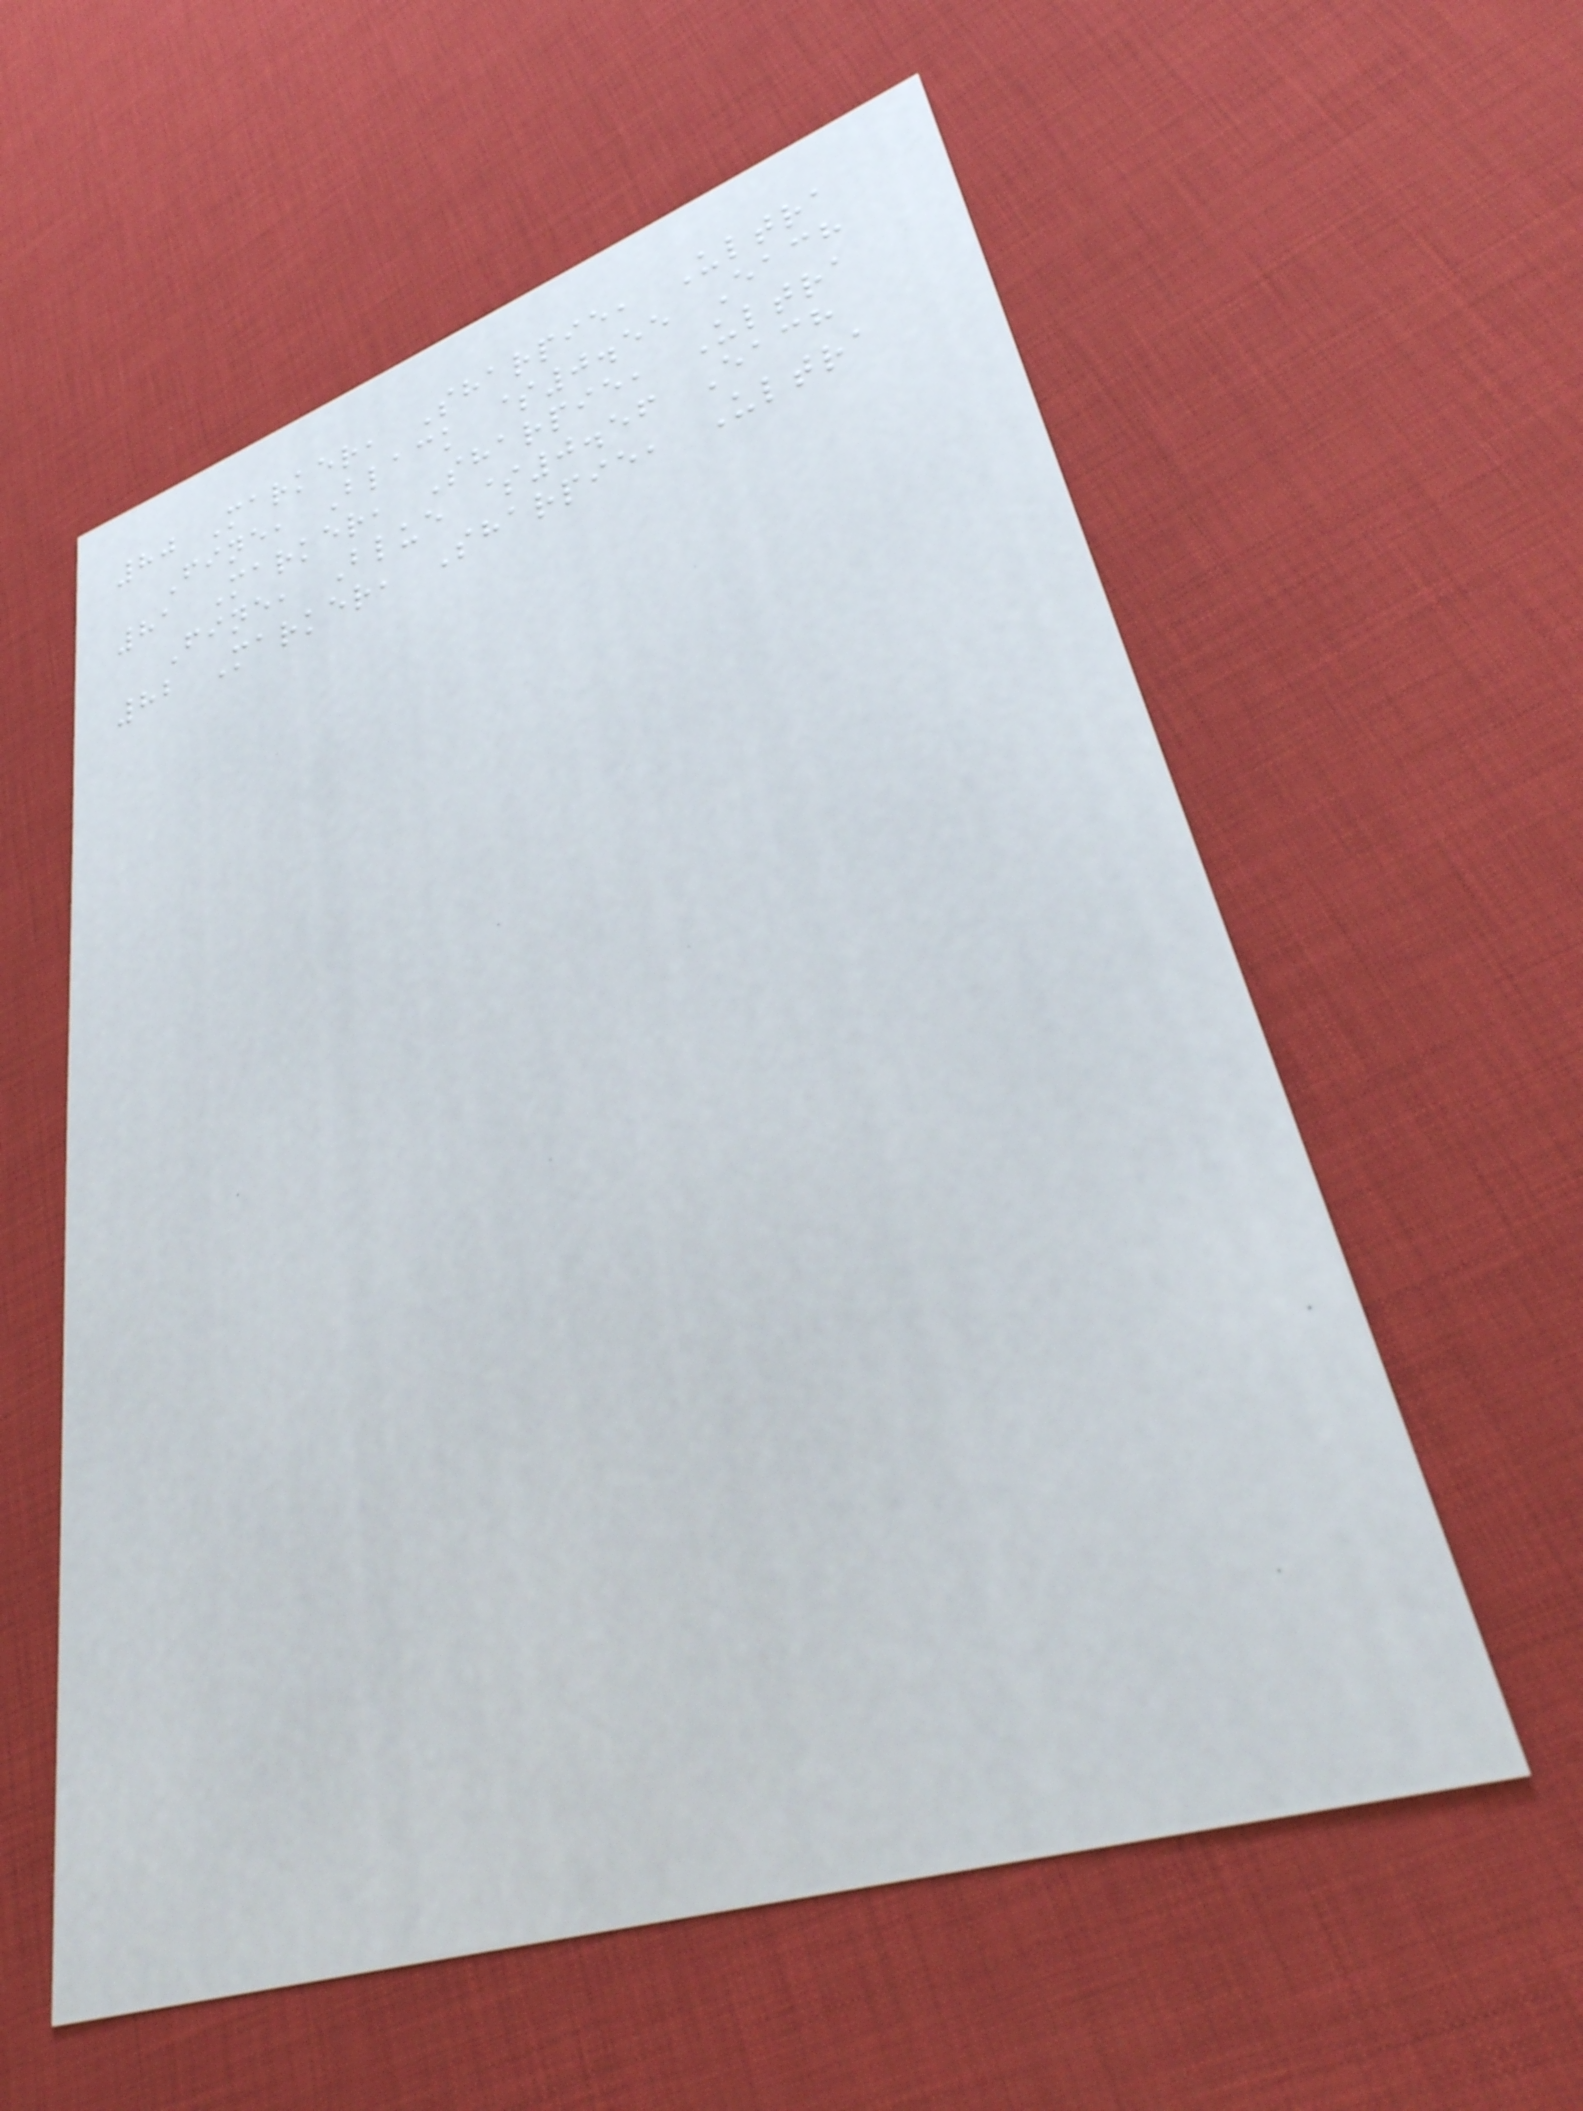80 Marker, Sharpie, Ultra
Fine, Black $0.55 Each
81 Marker, Sharpie, Ultra
Fine, Blue $0.56 Each
82 Marker, Sharpie, Ultra
